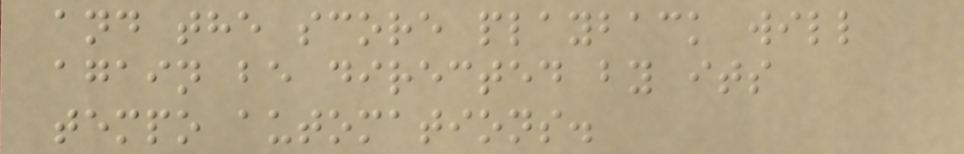and the score playback will
again be directed by its
tempo automations.
